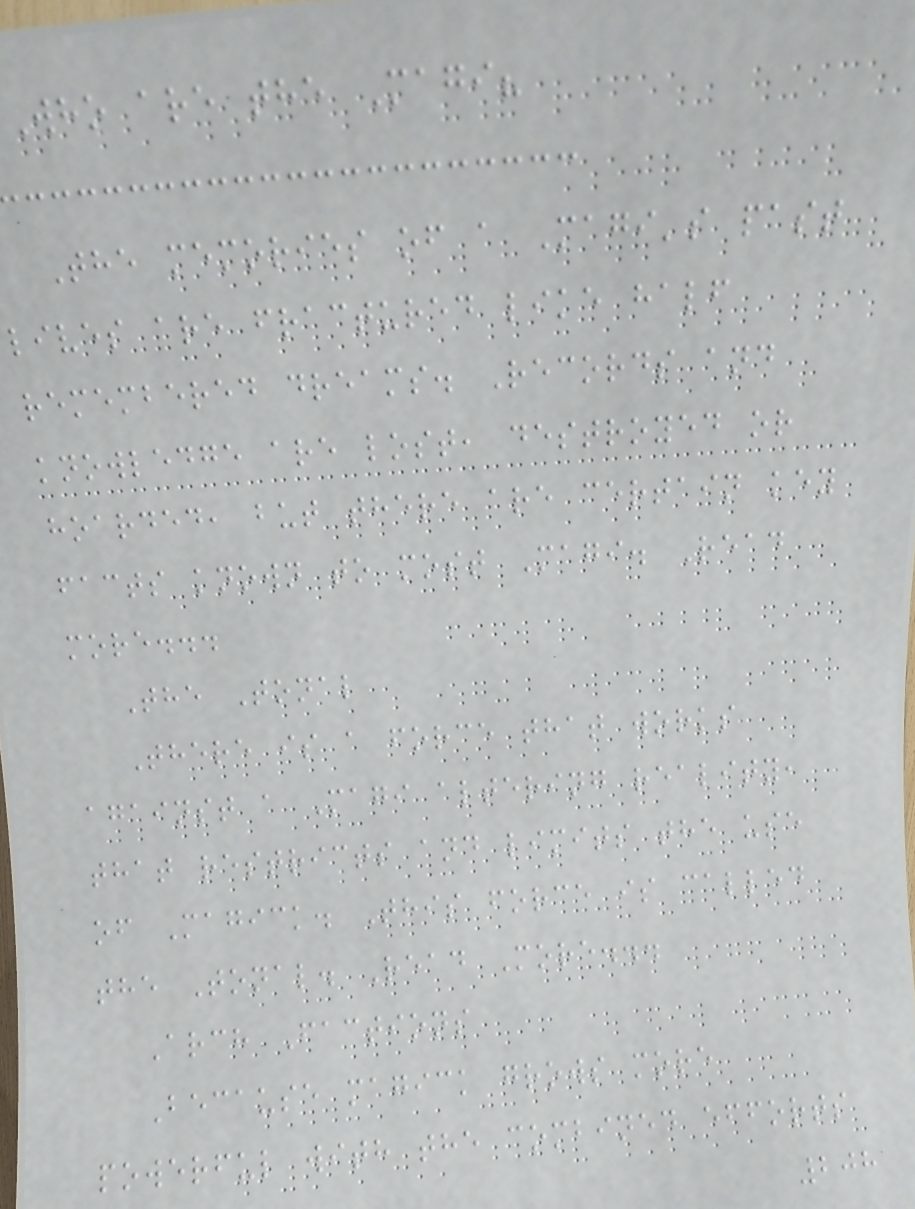Who are the Magi?
The memories of a Magi's past
lives are fractured like half
remembered dreams. Records and
knowledge are lost, destroyed or
hoarded, but there are certain key
facts known to most Magi. Read
more...
The Tonal
There is a force that works
against a Magi altering reality,
that restricts and limits the use
of Magick. This force is called
the Tonal. Read More...
Arch Factions
Because magick grows more
powerful with the combined efforts
208
